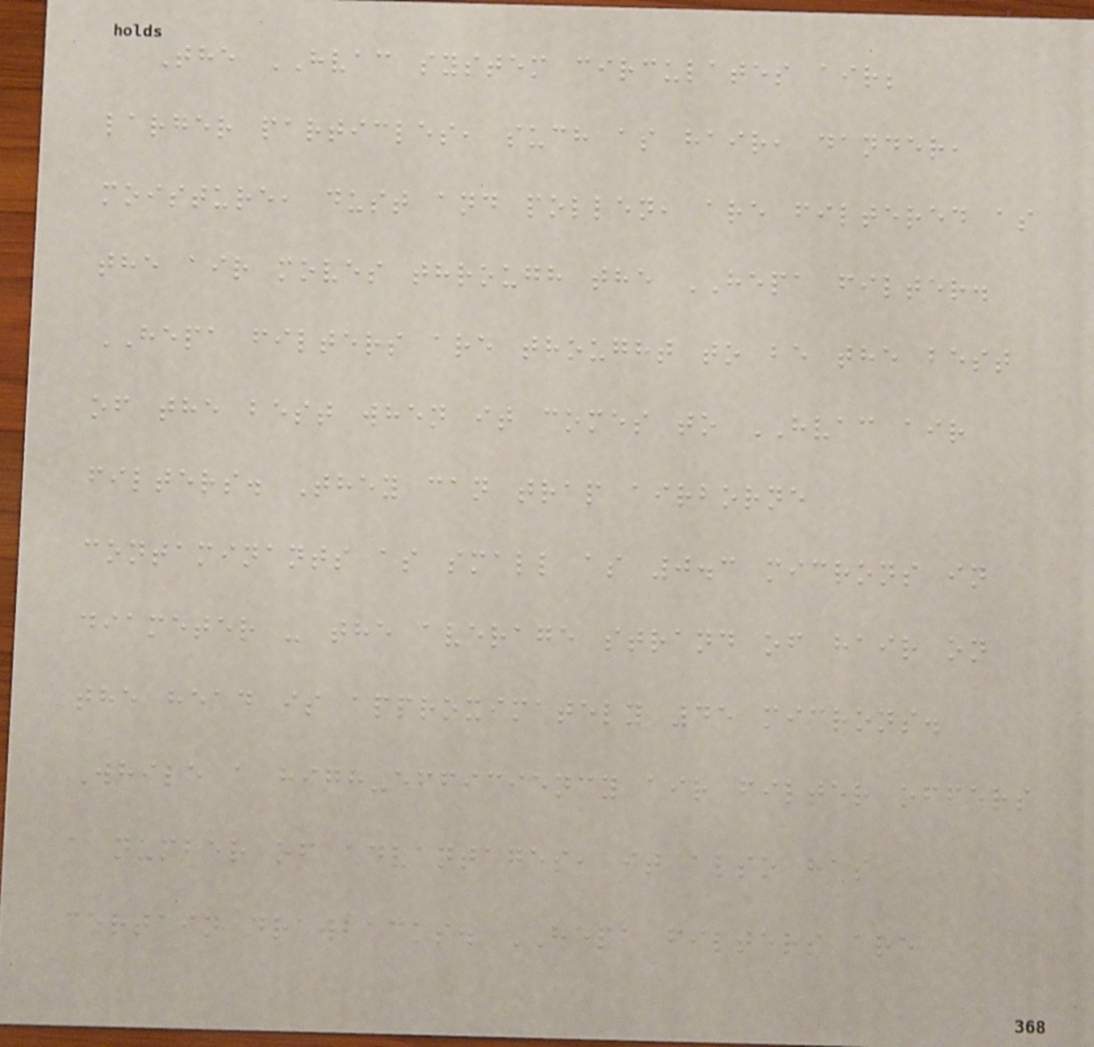The HVAC system circulates air;
larger particles, such as hair, dander,
moisture, dust and pollen, are filtered as
the air moves through the HEPA filter.
HEPA filters are thought to be the best
of the best when it comes to HVAC air
filters. They can trap airborne
contaminants as small as 0.3 microns in
diameter - the average strand of hair on
the head is approximately 45 microns.
While a high-efficiency air filter offers
a number of advantages, it also has
certain drawbacks. HEPA filters are
